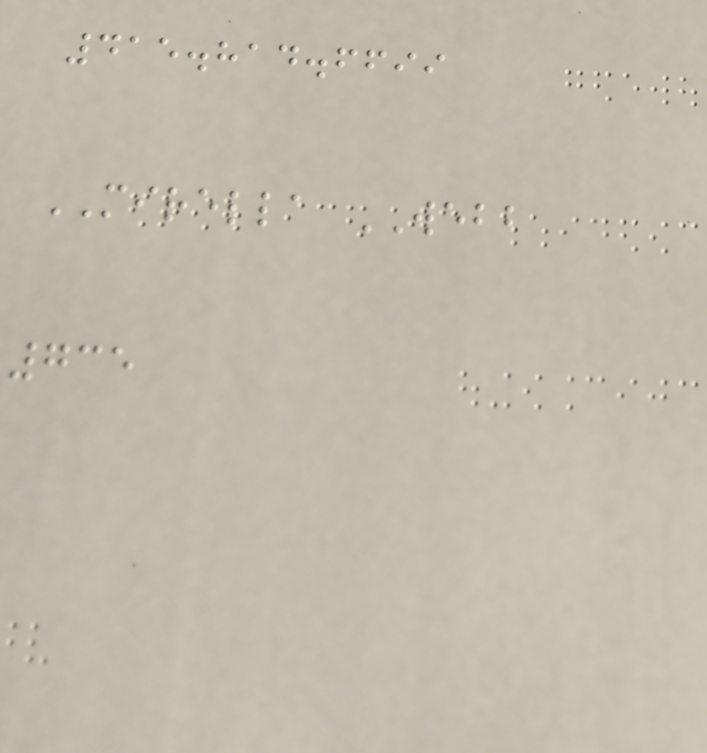415.814.6699
MIRELLA WEBB
735
